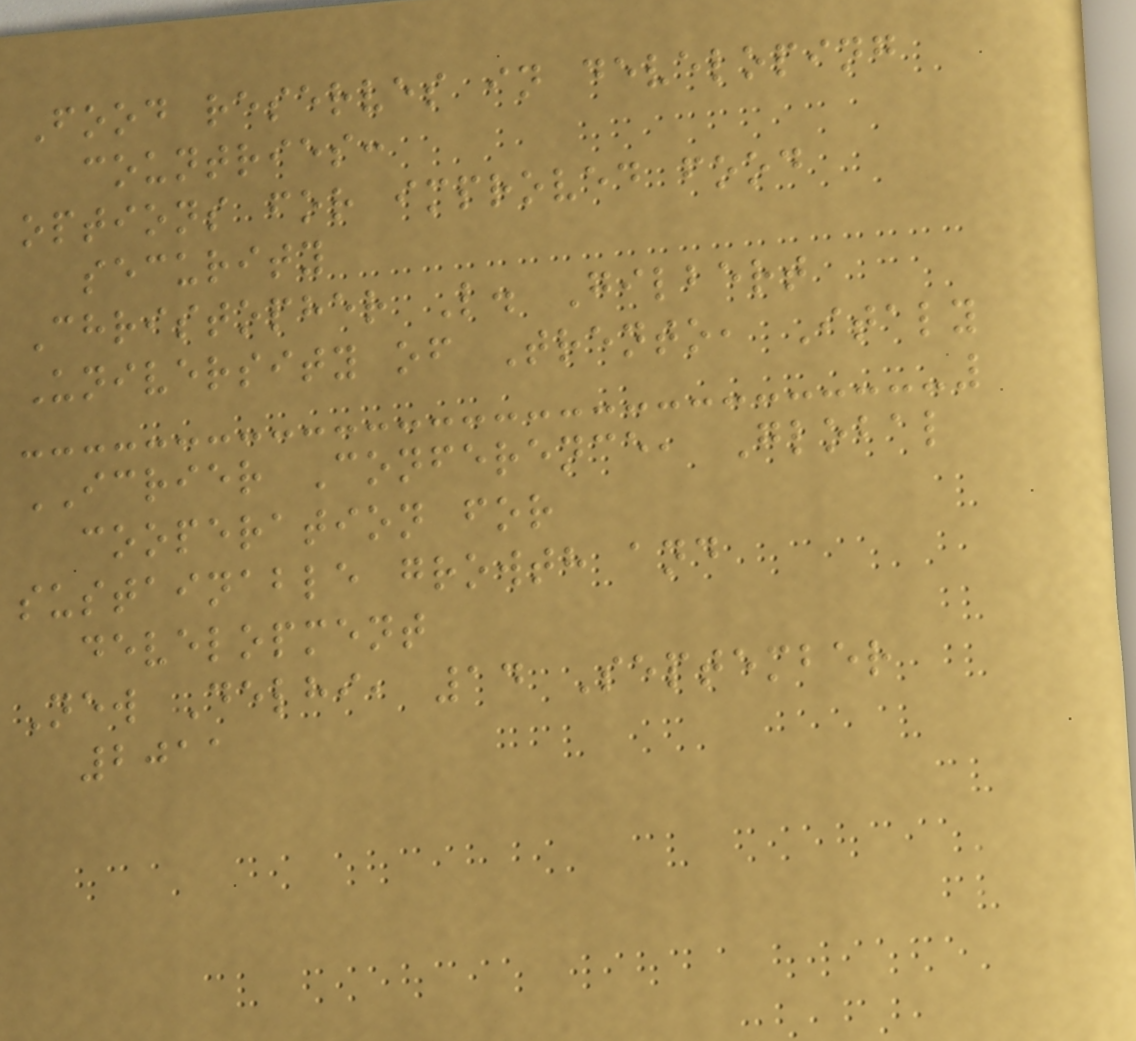Food reserves in developing
countries:
options for improved food
security
Christopher L. Gilbert
University of Trento, Italy
ICRIER Conference, Global
cooperation for
sustainable growth and
development
New Delhi, 14 September
2011
